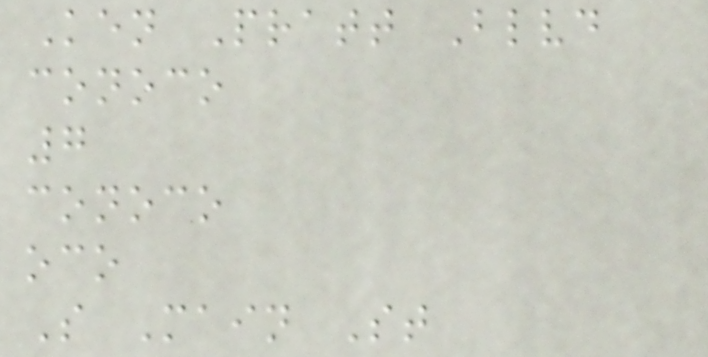Ken Pratt Blvd
conoco
7
conoco
oco
S Main St
